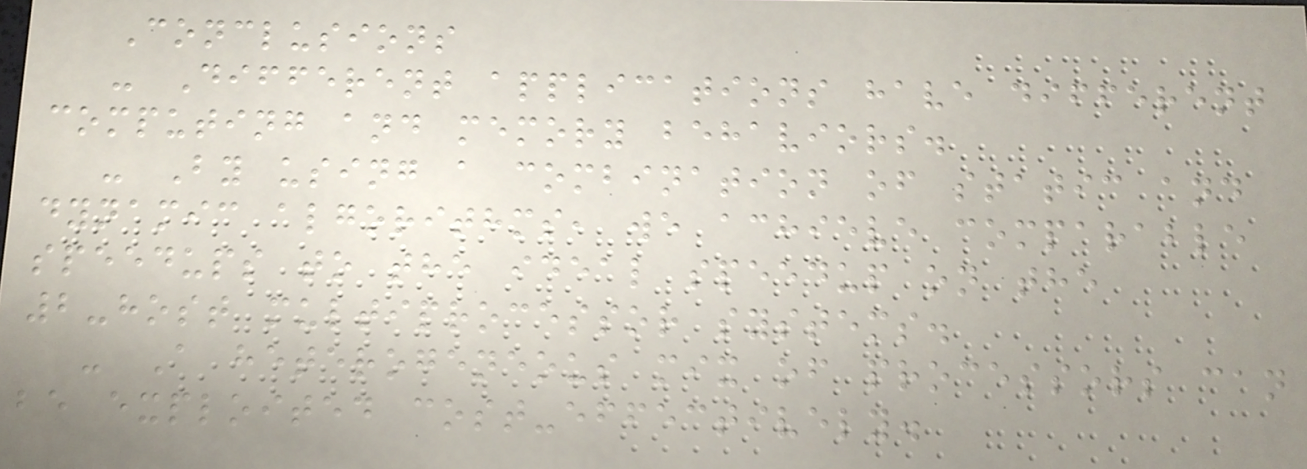Conclusions
- Different applications have different
computing and memory behaviors.
- By using a combination of static and
dynamic algorithms, we achieve comparable
speedups to the ideal speedup on the
2-host multiprocessor systems.
- A heterogeneous mix of processors can
be exploited cost-effectively.
